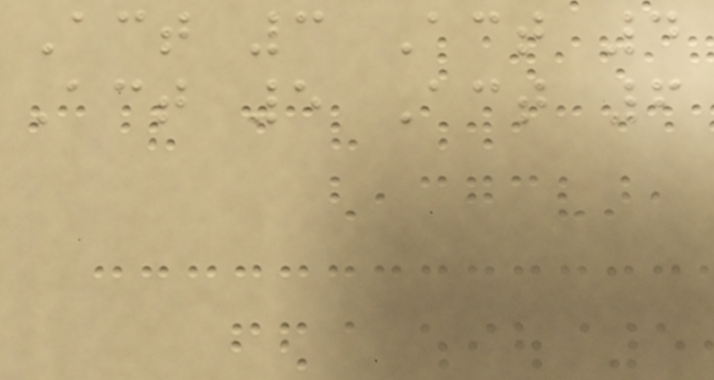Act 3 Act 4
Act 5 Act 6
